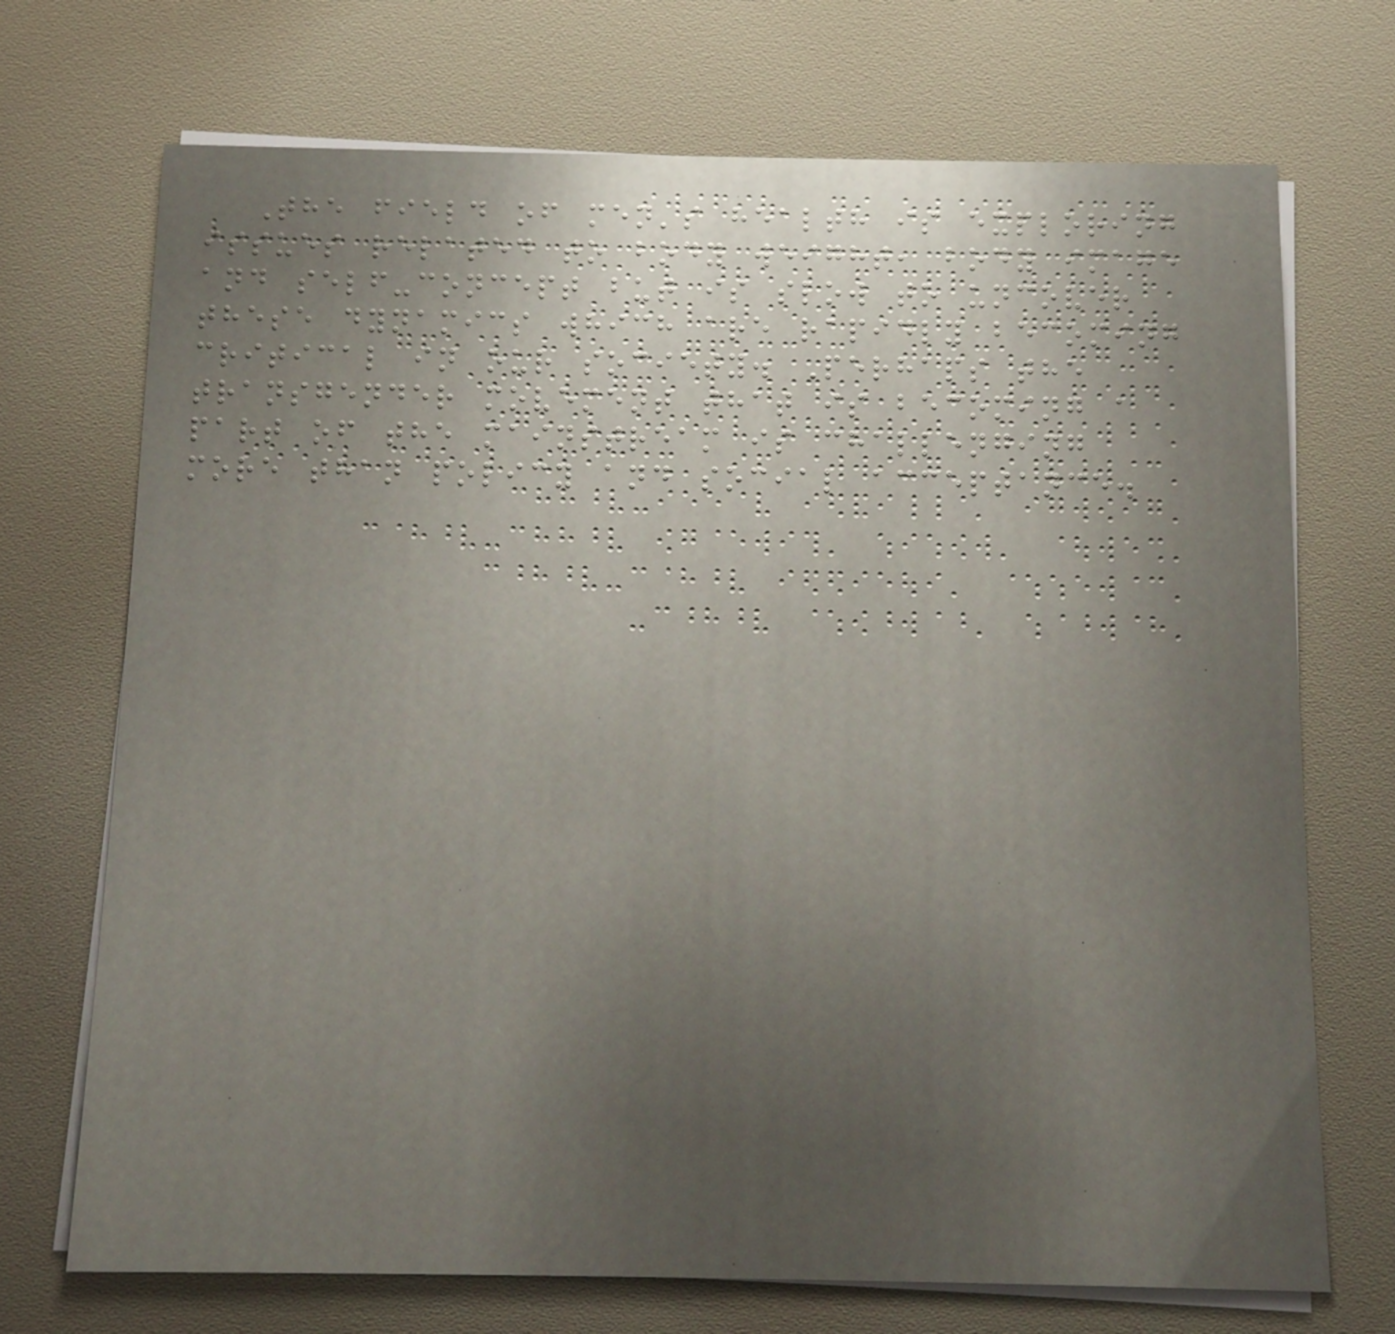The field of men's health is exploring
issues related to body weight, body image
and self-concept but is slow to uncover
these dynamics which are rapidly becoming
critical in our society. Perhaps the
transgender movement that is becoming a
part of the mainstream is challenging
more than policy and social acceptance.
